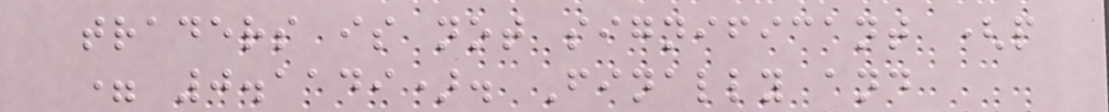traders is not significant (p
= 0.1149). Finally and
